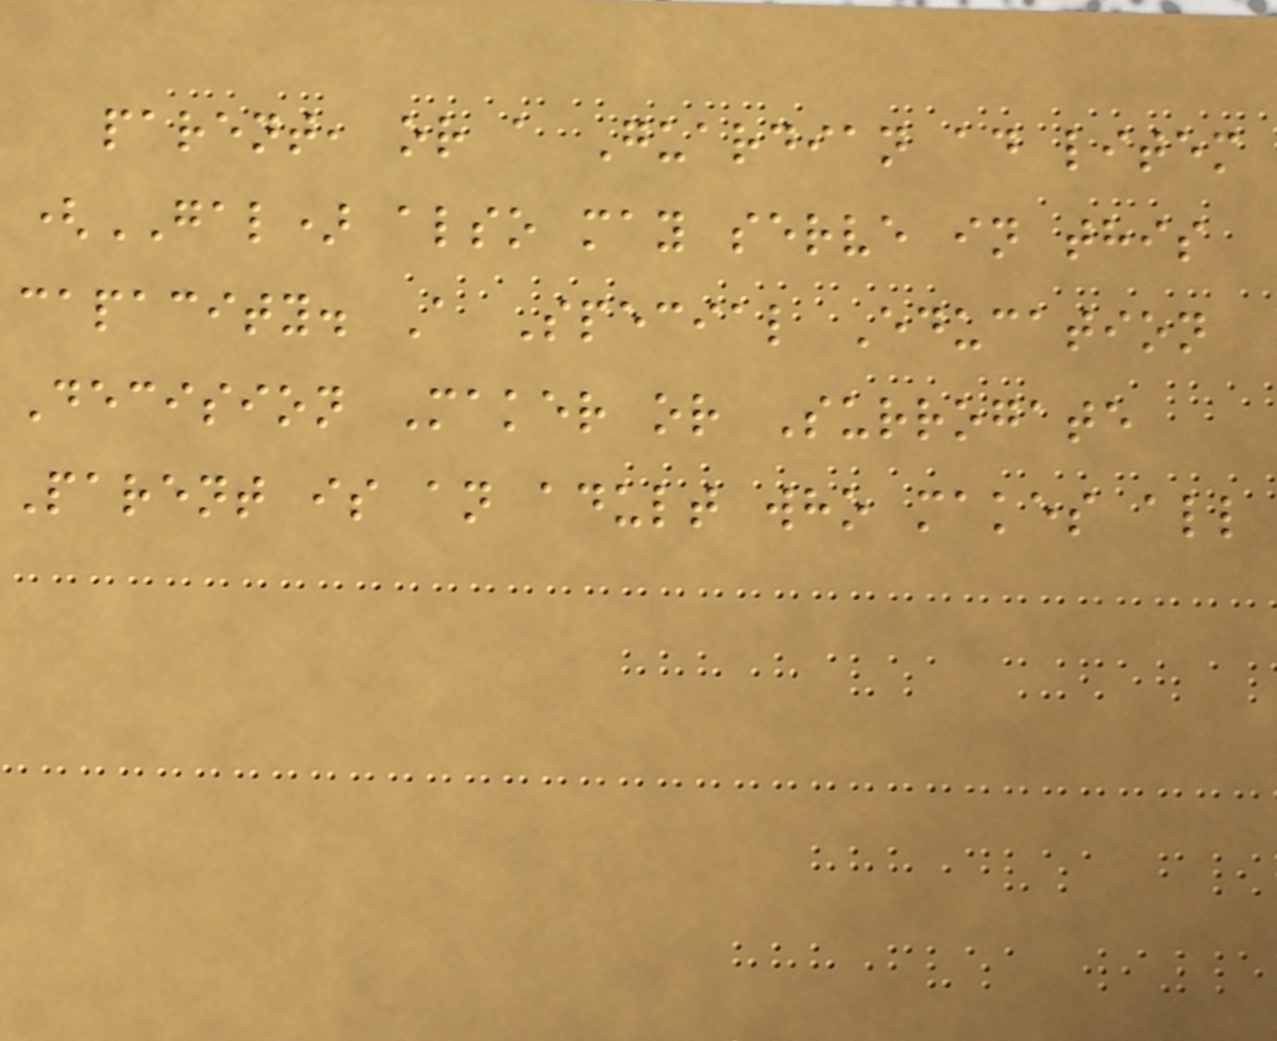parent, or a Guardian ad litem
(GAL) also may serve in this
capacity. A Special Education
Decision Maker or Surrogate
Parent is an adult who makes all
